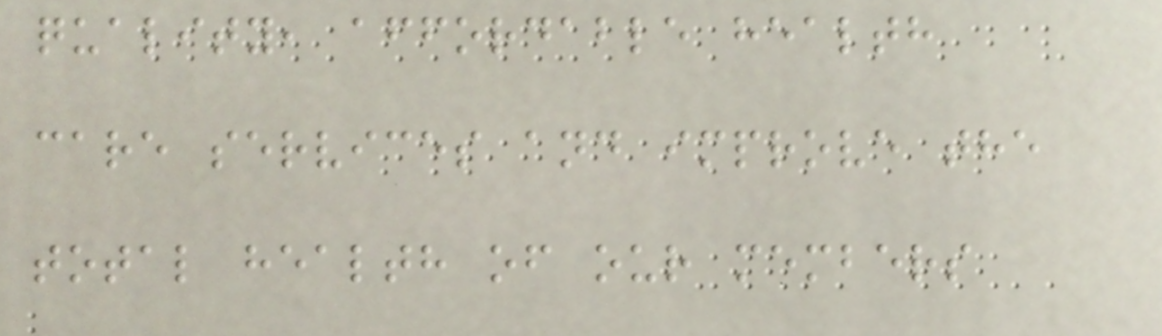quality, affordable health
care services and improve the
total health of our members
